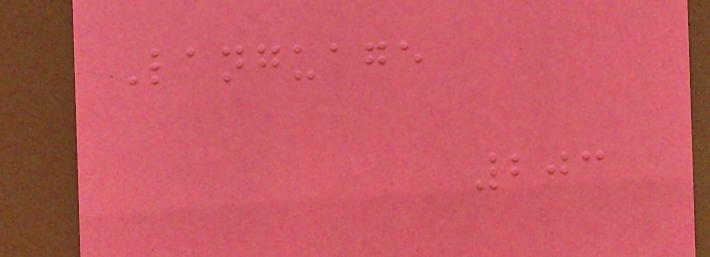Language
203
